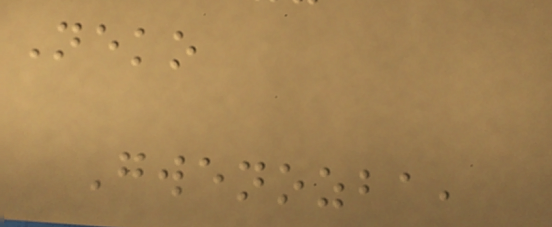Neko
Gwenozba,
